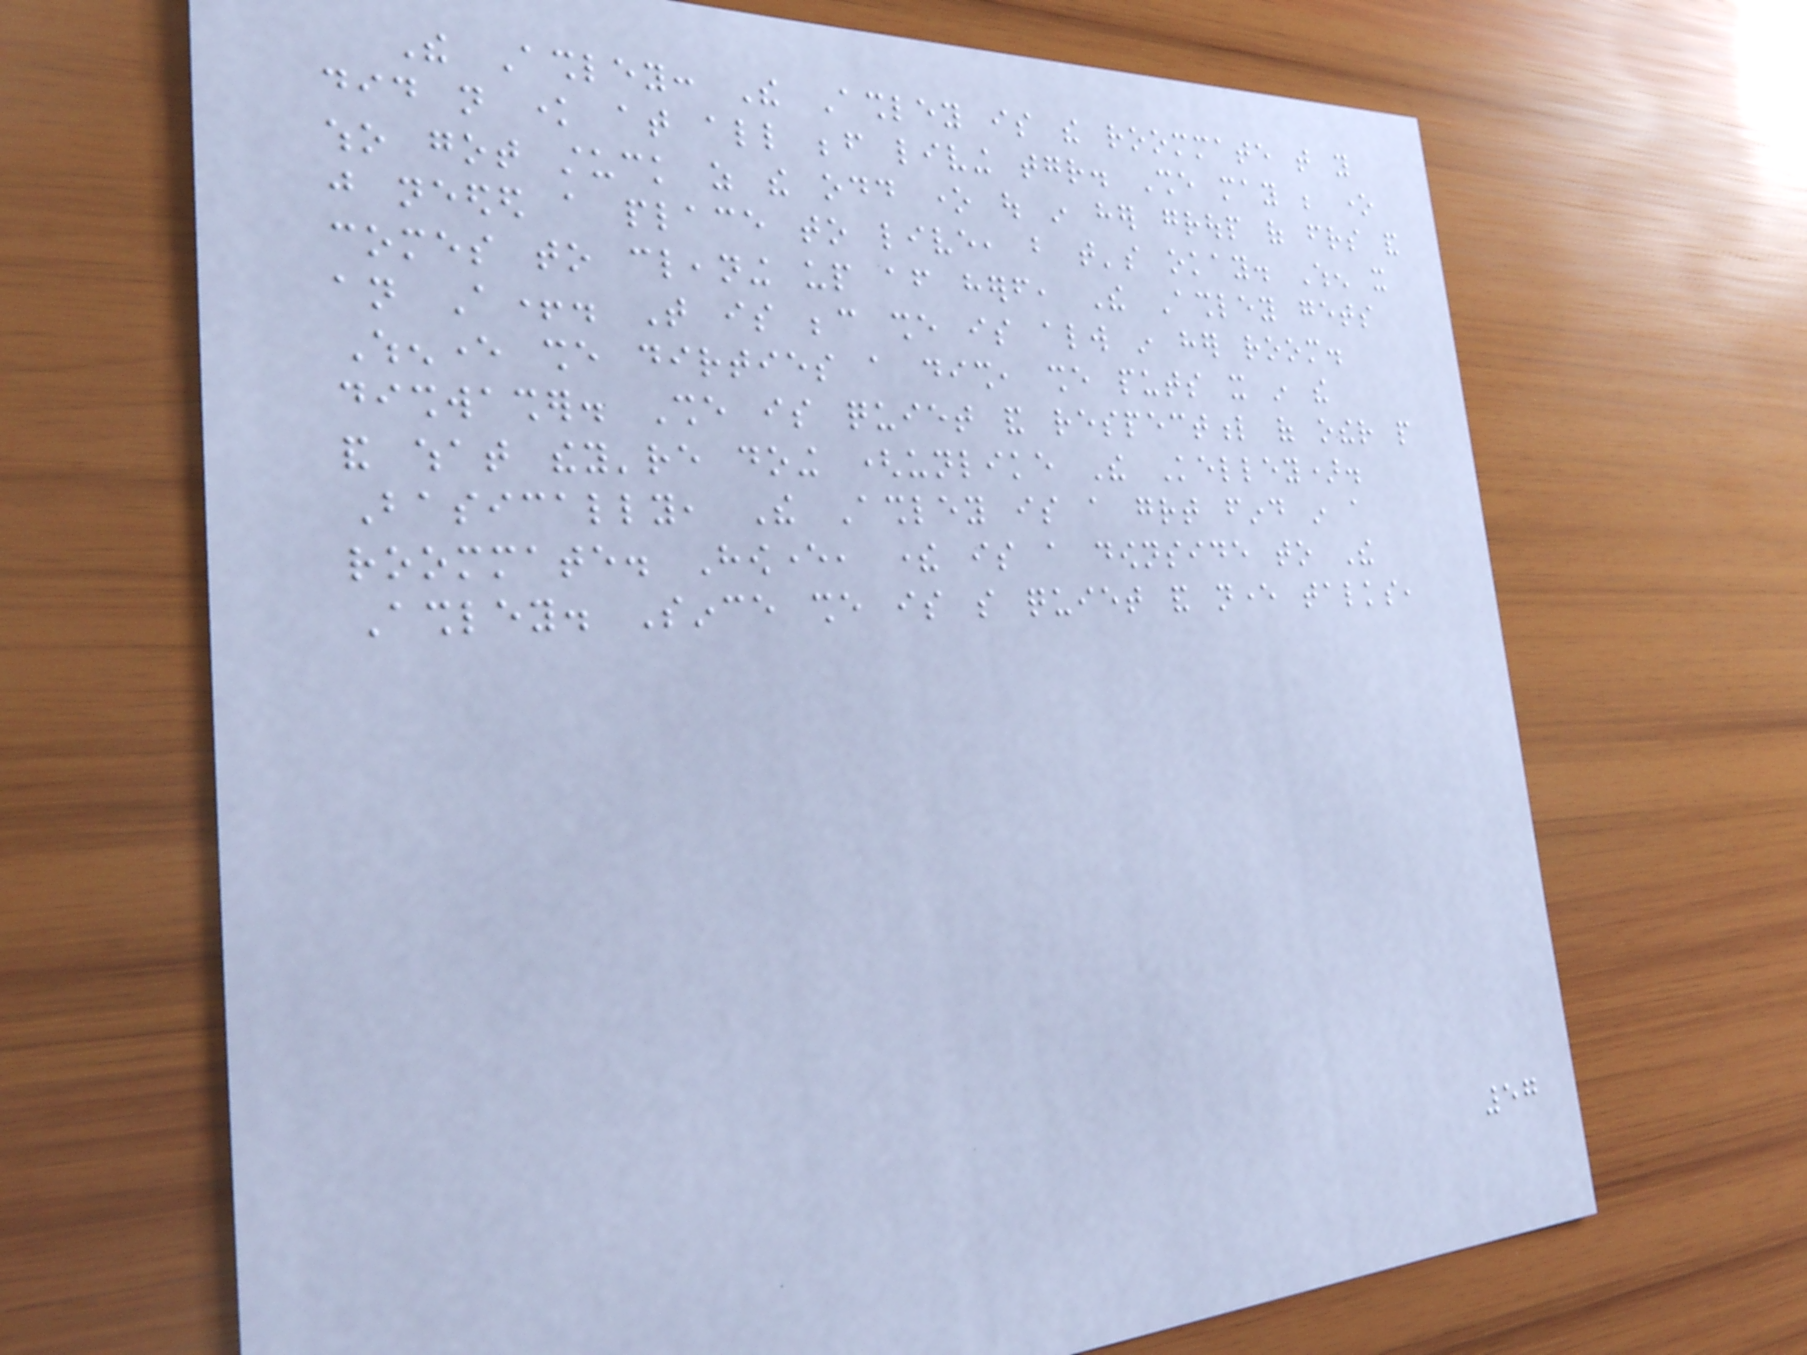The Ashley: The Ashley is the roommate that you
did not know at all before living together. She may be one
who got stuck as the odd one out in her group of friends and
just needed a place to live, but that's okay. When it
comes to cleaning up after herself, The Ashley gets
an A+. That is because she is always in her room.
Whenever she dirties a dish, she puts it in the
dishwasher. She is quiet and respectful of other people
and what they're doing (unlike The Kelley).
Basically, The Ashley is a great find in a
roommate. However, there is a downside to The
Ashley. Since she is so quiet and never talks,
57
